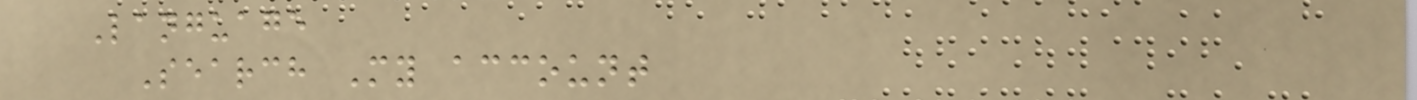Language
Search My account
